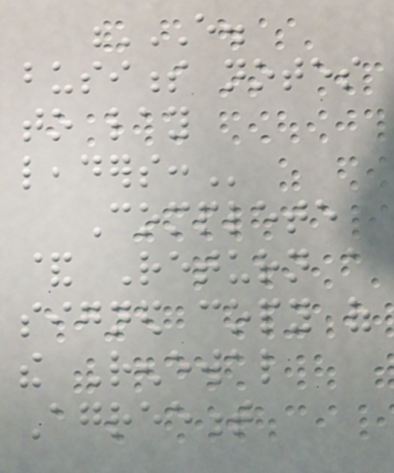E.
BUSINESS NOTES
TO LAY
LEADERS:
Complete
& Return a
signed copy of
the Renewal
Agreement
